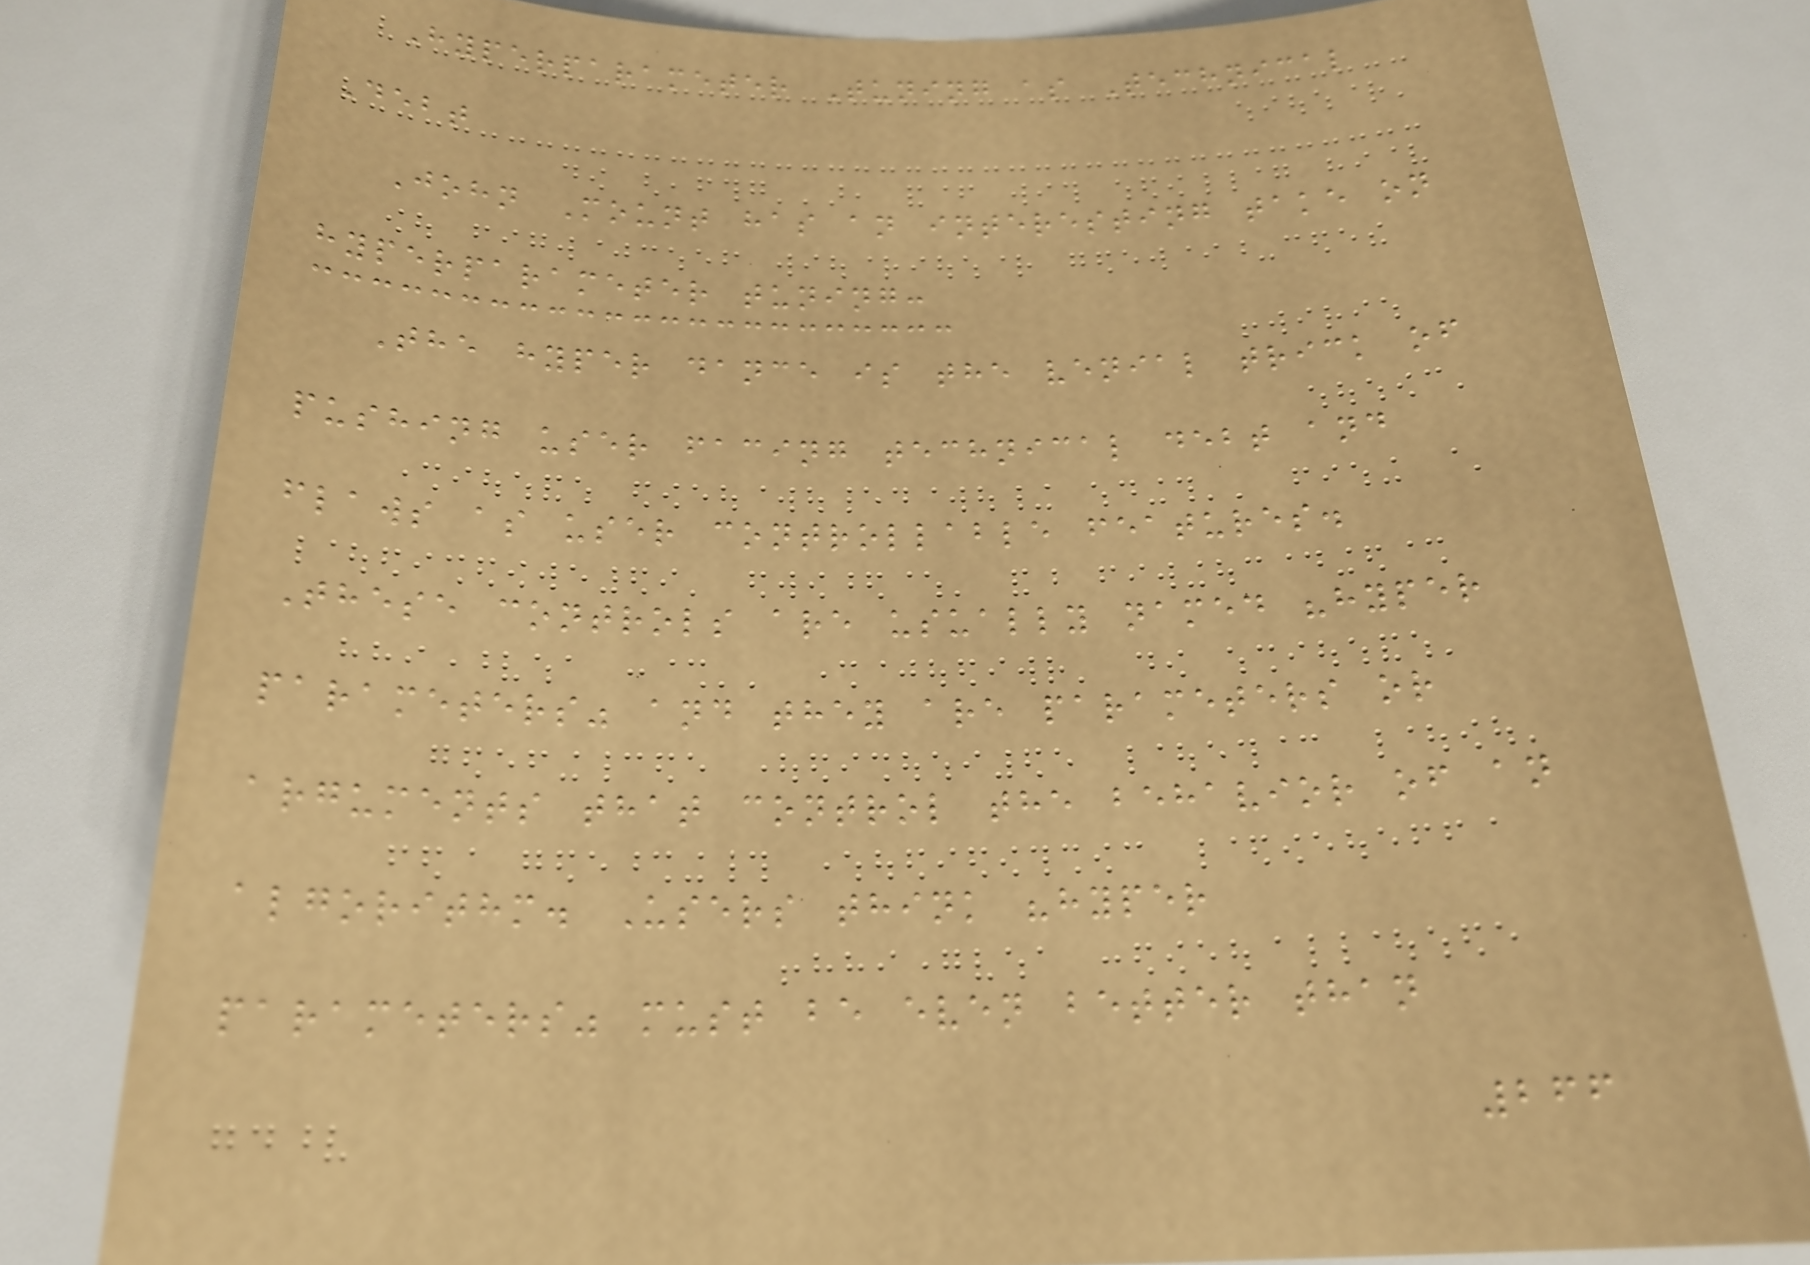Hyperparameter Tuning as Technical
Debt
John Mount has an interesting take on
hyperparameter tuning:
The hyper dance is the venial trick of
pushing user facing technical debt and
flaws as user controllable features.
These controls are usually named "hyper
parameters" and they are parameters or
arguments that control the behavior of an
algorithm. Users think "hyper
parameters" must be even better than
266
